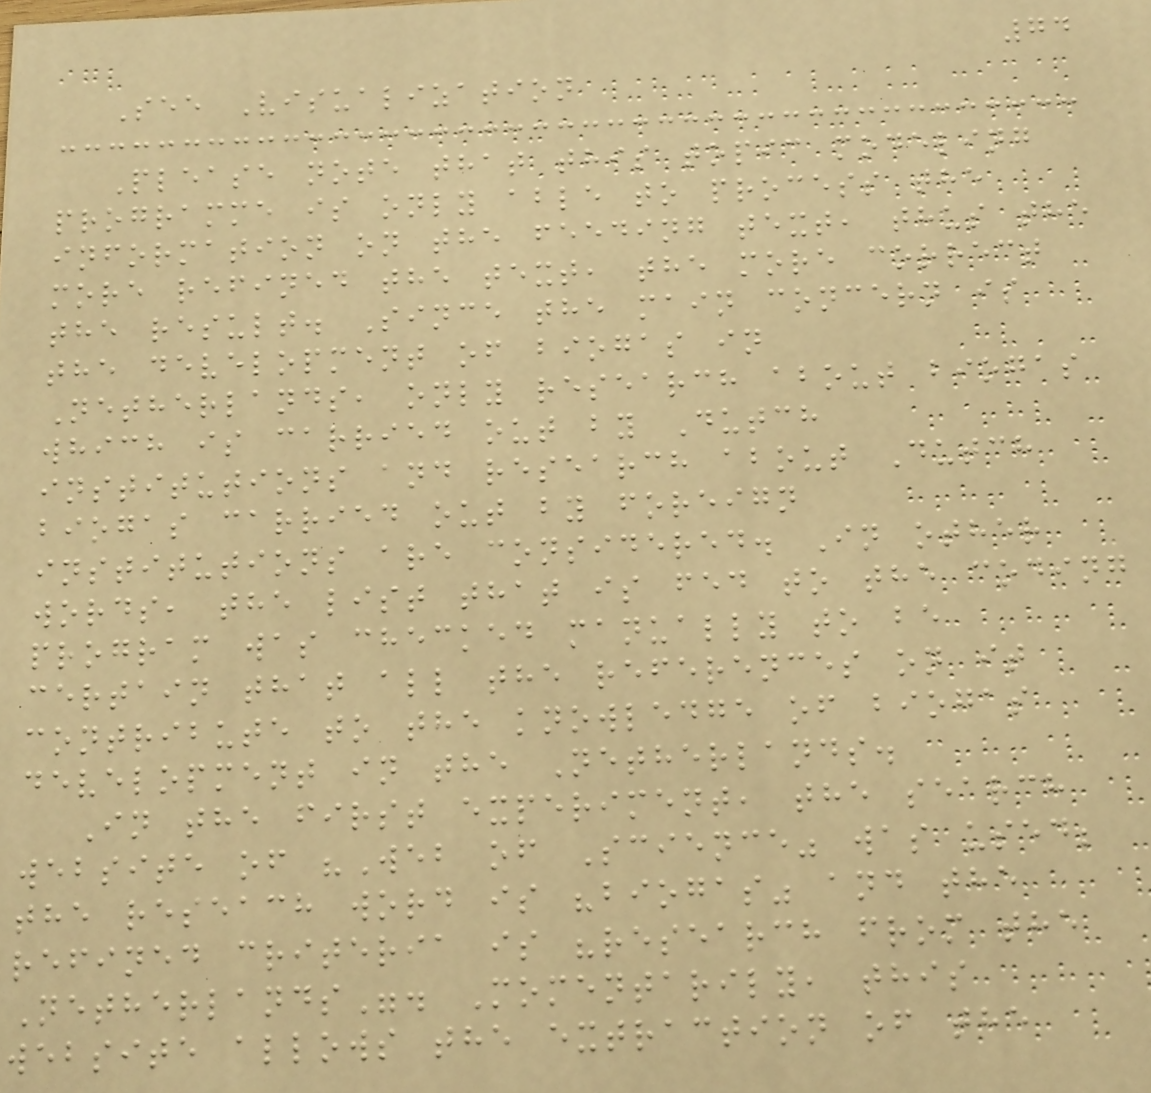74
See Visualization
Please note that this topic modeling
programme is only able to process the
information on the feeding text, thus the
more refined the text, the more correct
the result. Since the main concern is
the development of biogas in
Netherlands, only research about biogas
which is carried out by Dutch
institutions and research about Dutch
biogas carried out by foreign
institutions are considered. In other
words, the list that is fed to the coding
program was checked manually to be
certain that all the references on it
contribute to the knowledge of biogas
development in the Netherlands.
In the first experiment, the search
website of "Web of Science" was used;
the reseach word is "biogas" and the
refined criteria is "research from the
Netherlands". Momentarily, this
website allows the extraction of the
